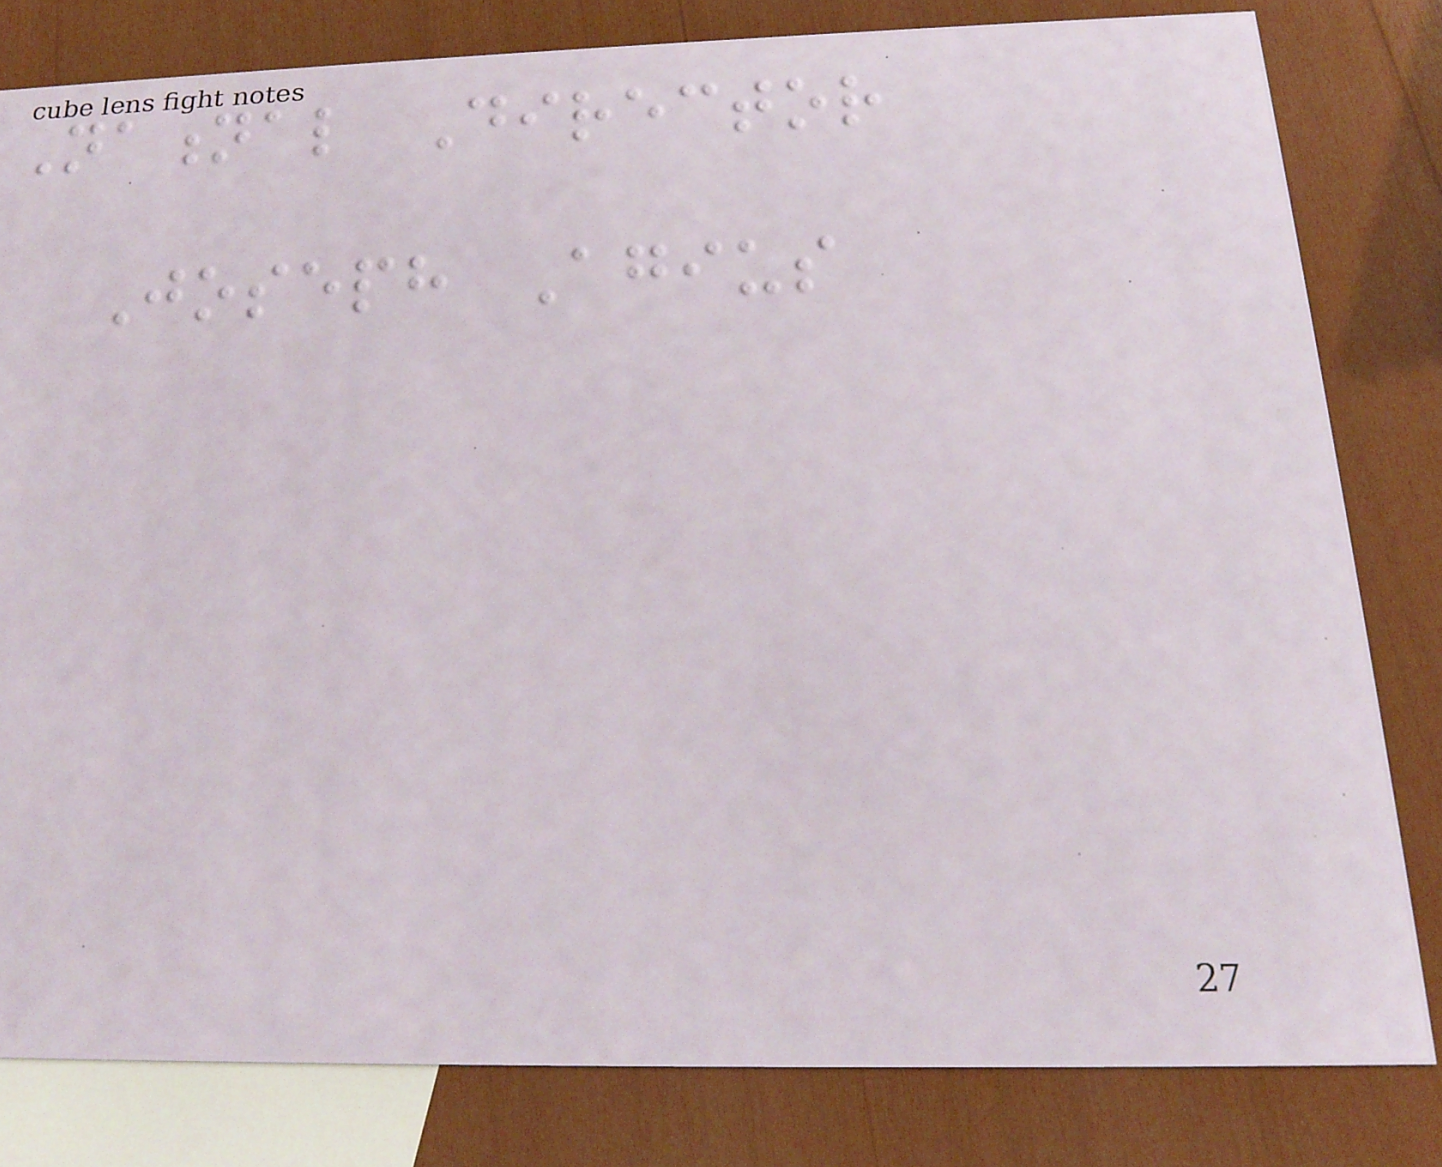National Director
Joseph Agius
